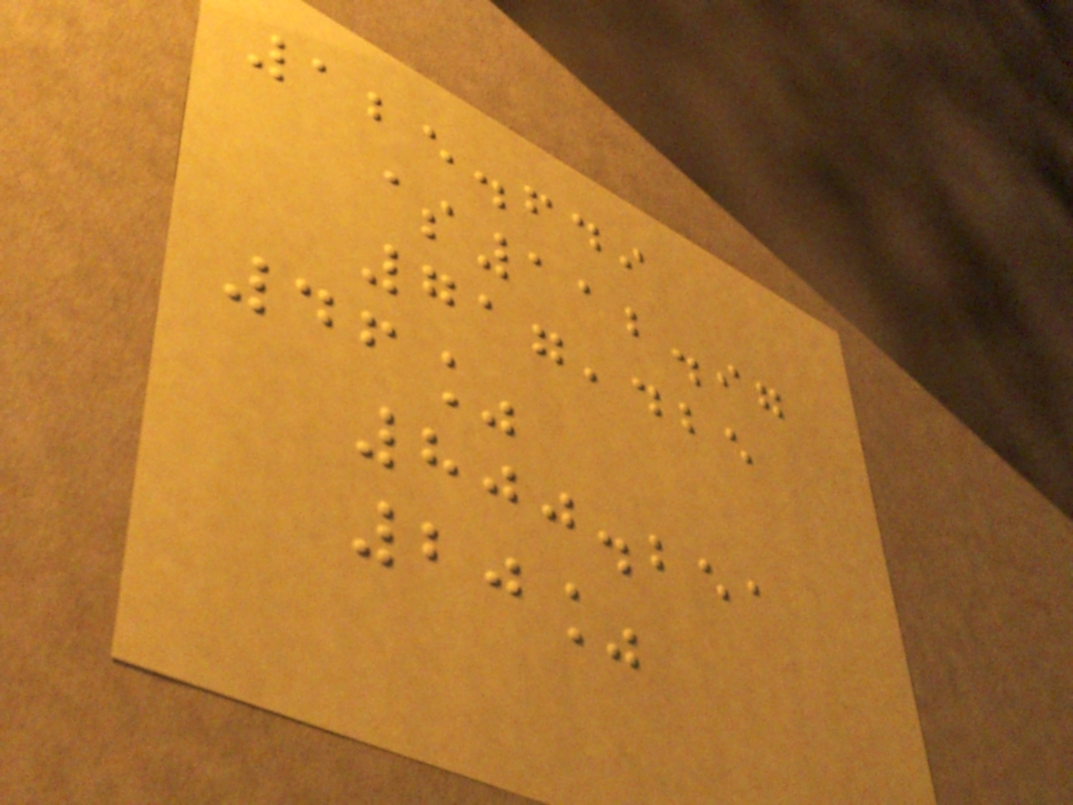125.649
$112.97
717,425
46%
800.251
20%
